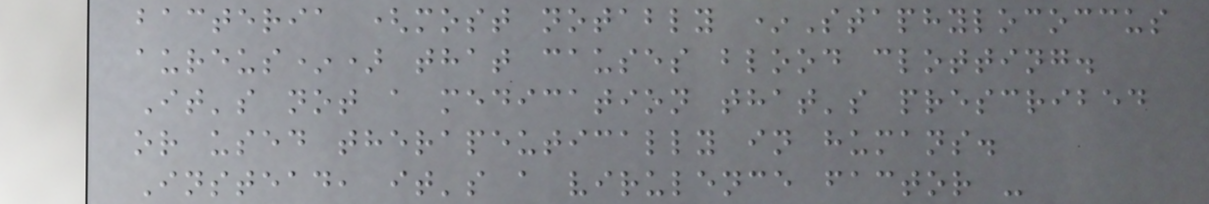bacteria (most notably *Staphylococcus
aureus*) that causes blood clotting.
It's not a medication that's prescribed
or used therapeutically in humans.
Instead, it's a virulence factor -
